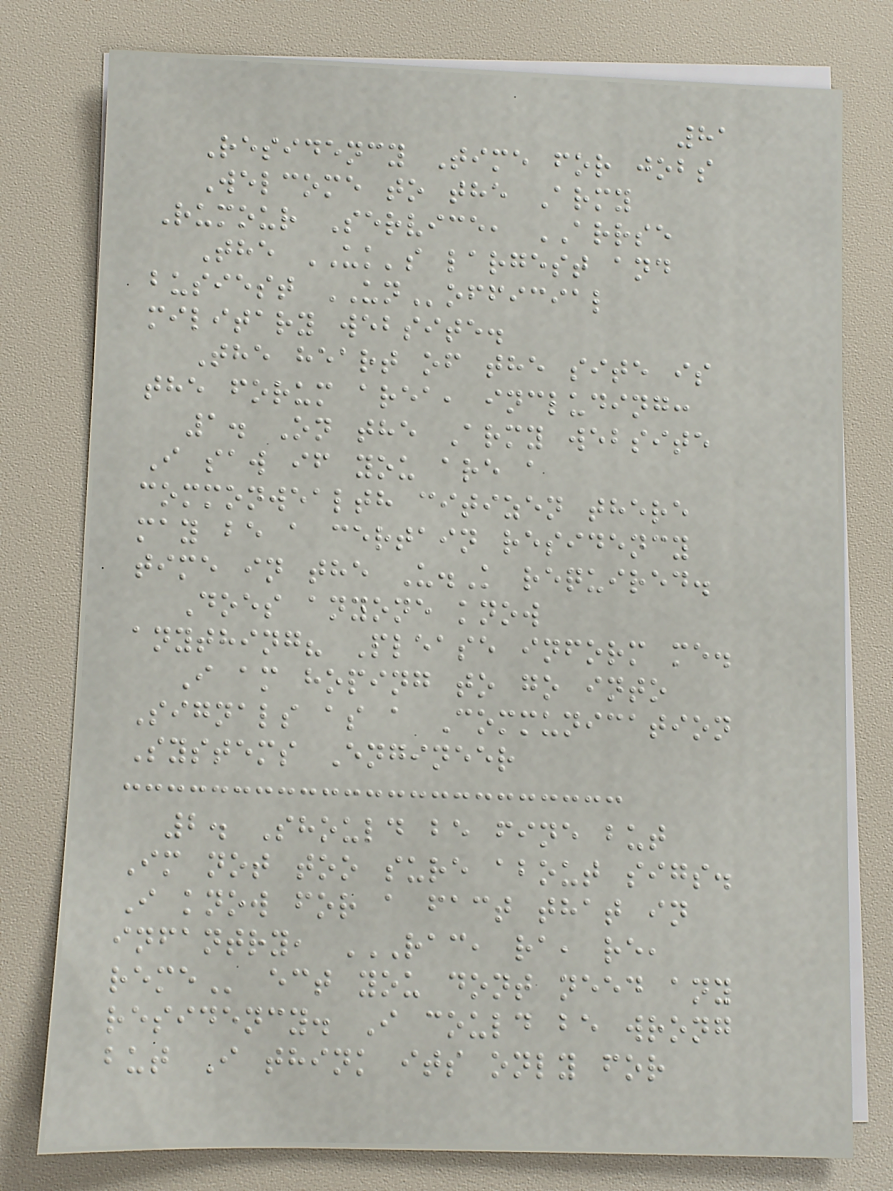81
Residency Time for jobs
Welcome to the Army
Rumour Service, ARRSE
The UK's largest and
busiest UNofficial
military website.
The heart of the site is
the forum area, including:
1. On the Army website
I saw if you are a
commonwealth citizen there
may be a certain residency
time in the U.K required.
Does anyone know
anything? Please inform me.
I am hoping to go into
Signals as a Communication
Systems Engineer
2. Should be fine but
Im not too sure about sigs.
I know for a fact that in
infantry, RAC, RA, RE,
REME ect you dont need any
residency. I could be wrong
but I think its only for
